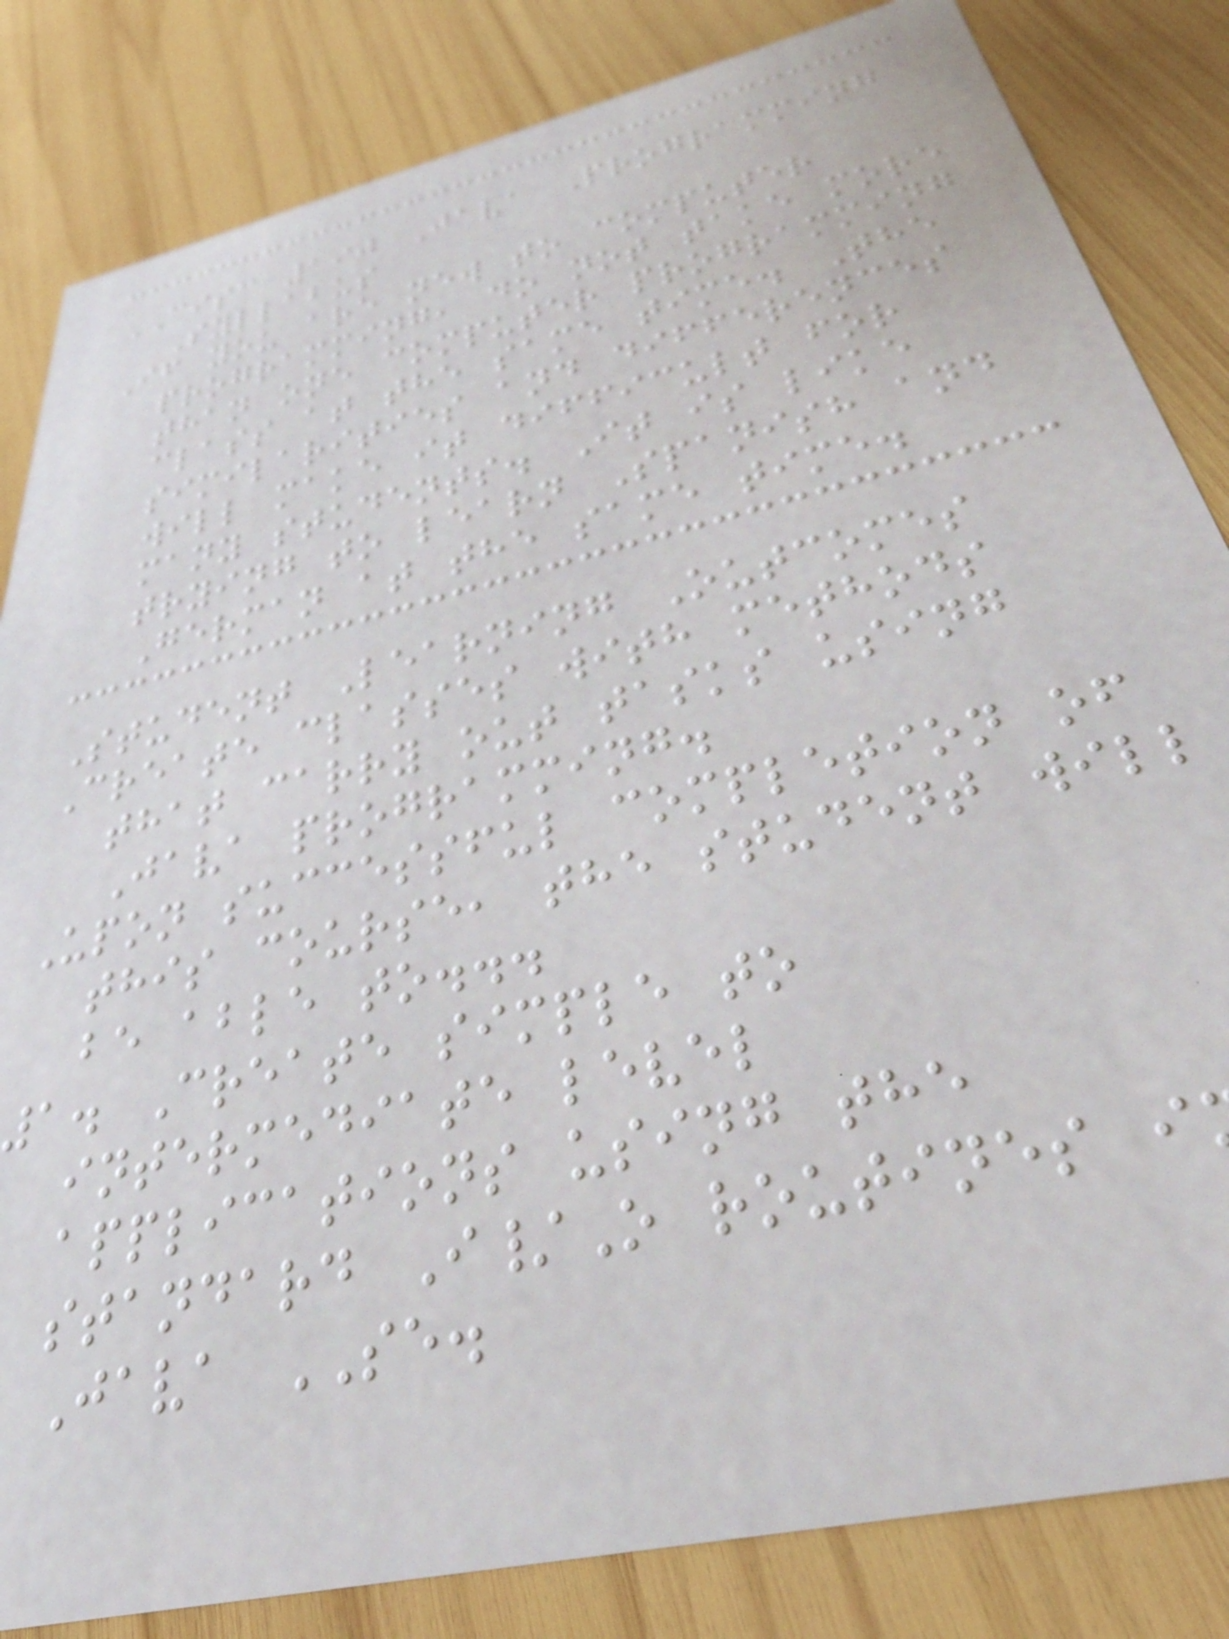CISC 190 Java Programming
Syllabus
If you are new to computer
programming, do not take more
than one computer programming
class at the same time. The
similarities and differences
will make it difficult for
many students. It is like
trying to learn Spanish and
German at the same time.
Student Learning Outcomes
Create classes with methods
that carry out tasks using
Java programming.
Upon successful completion of
this course, the student will
be able to...
1. Create simple to
intermediate level
applications using the
standard I/O routines i
Java SE.
